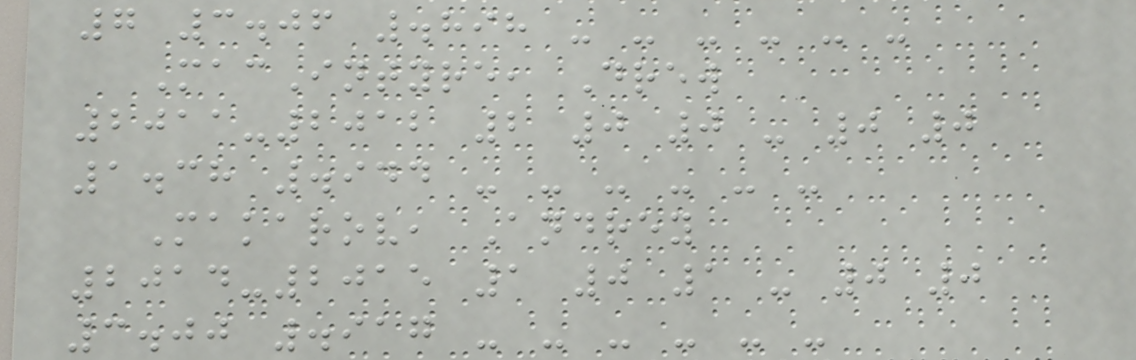7 3.06 .898 - - - - - -
MacIntyre, Drew
2011-2012 2 0 0 - 0 0
1.38 .944 - - - - - -
Makarov, Andrey
2014-2015 1 0 1 - 0 0
3.00 .917 - - - - - -
